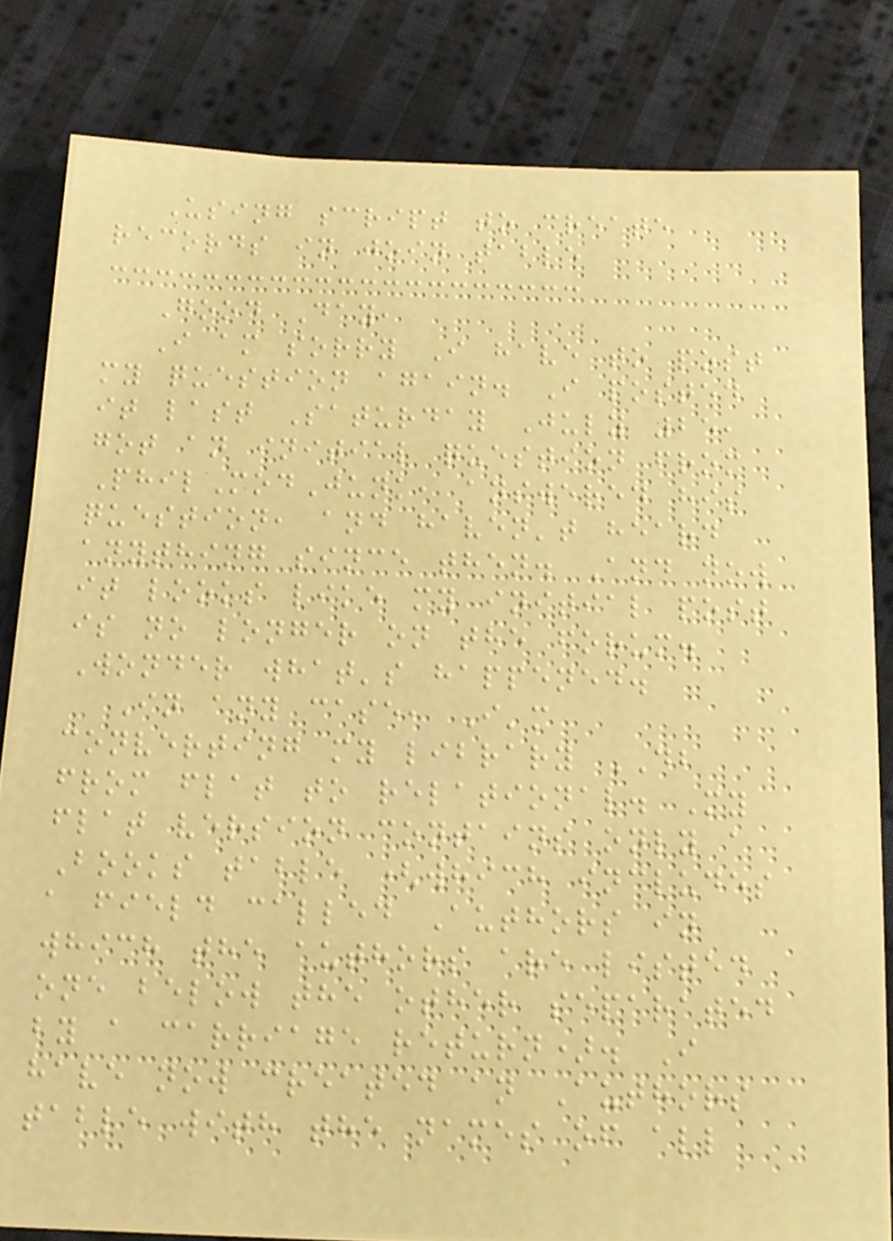Using script to create
records in join table
Good Day,
I am sorry I have to post
my question again. I posted
it last Saturday July 25,
got an initial question from
PhilModJunk, answered his
question, and haven't heard
anything since then. And now
it looks like my initial post
is no longer on the forum.
Wonder what's happened.
In any case, I'm
converting my library DB
from flat to relational. My
flat version contains only a
Books table (which includes
a field called Authors in
which the authors are listed
one below the other separated
by a carriage return). I
have now created an Authors
table with the names of all
